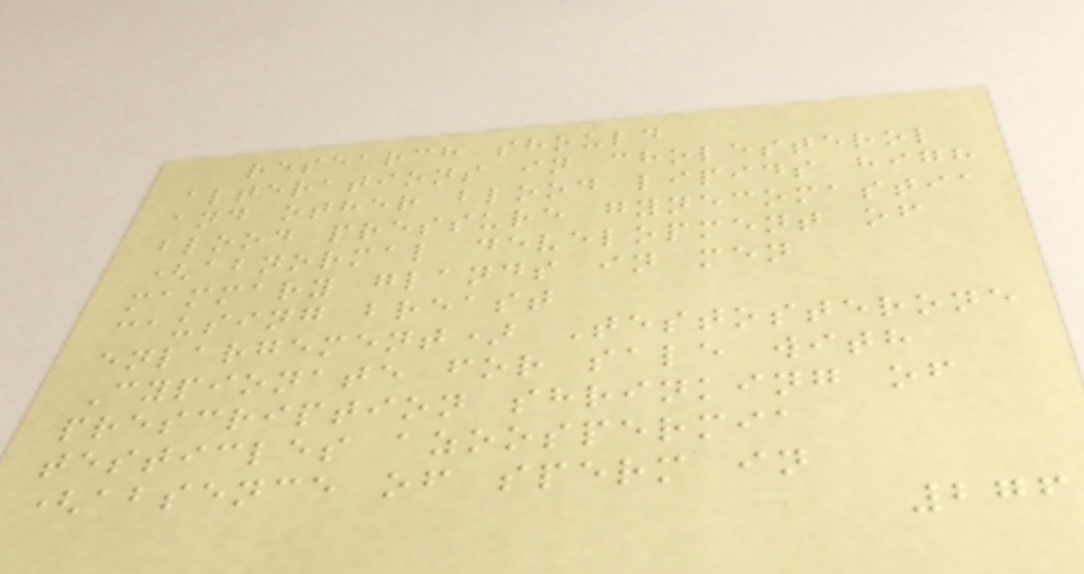research should
alterations in cholesterol
and other blood lipids high
blood pressure gynecomastia
(abnormal development of
mammary glands in men
causing breast
enlargement) Testosterone
Cypionate for sale with
prescription shrinking of
testicles azoospermia
(absence of sperm in
276
